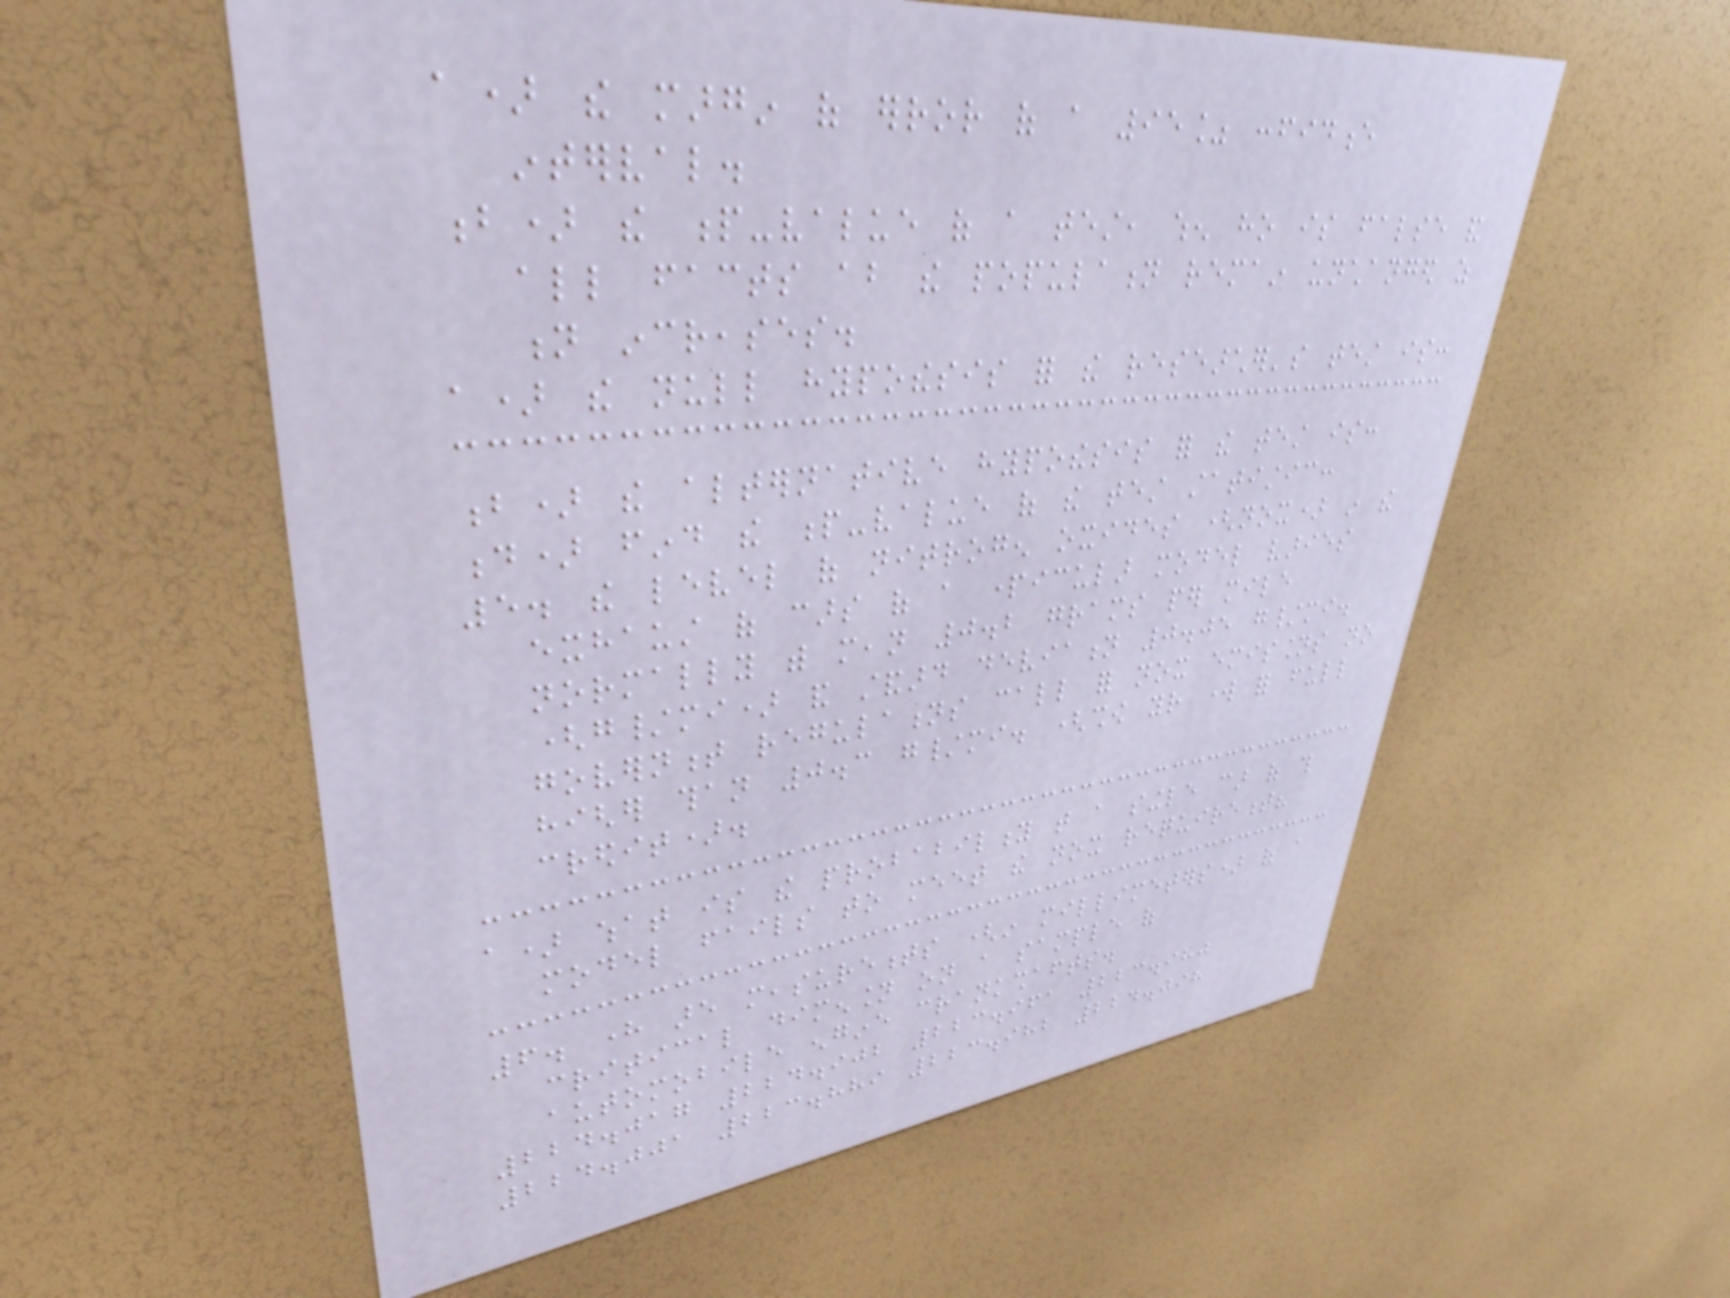a) the margin of error of a 95% confidence
interval.
b) the p-value of a test, when ho is false and
all facts about the population remain unchanged as
n increases.
a) the null hypothesis for the researcher's test is:
b) the alternative hypothesis for the test is:
d) find the p-value of the test statistic:
5. the level of nitrogen oxides (nox) in the
exhaust of cars of a particular model varies
normally with mean 0.2 grams per mile
(g/mi) and standard deviation 0.05 g/mi.
government regulations call for nox emissions no
higher than 0.3 g/mi. (show your work for full
credit).
a) what is the probability that a single car of this
model fails to meet the nox requirement?
6. here are measurements (in millimeters) of a
critical dimension on a sample of
automobile engine crankshafts.
224.017 224.902 223.961 223.980
224.001 223.889 223.982 224.098
